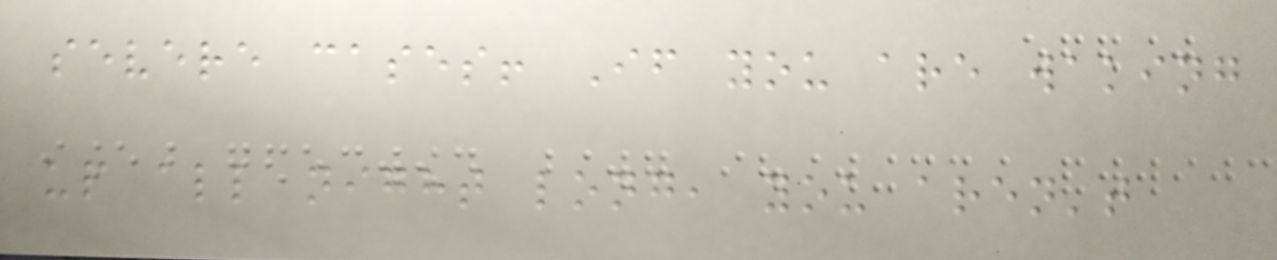severe cases! If you are waking
up all night long, you aren't
